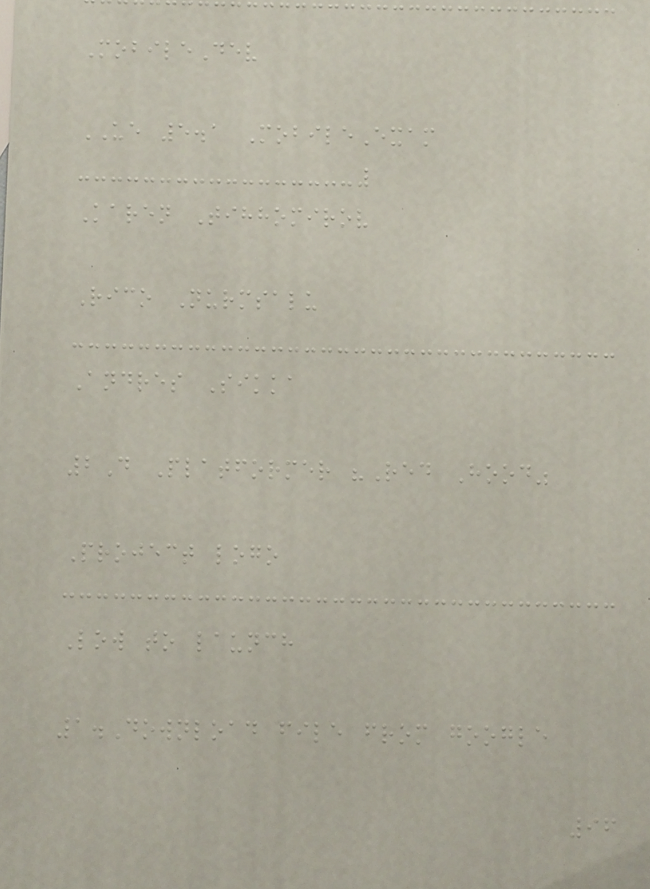MobileDev
UE 5.1 MobileExam
Karen Tihhomirov
Rico Nurmsalu
Andres Sikka
2D Platformer "Red Hood"
Project logo
Low to launch
1.Download file from google
96
